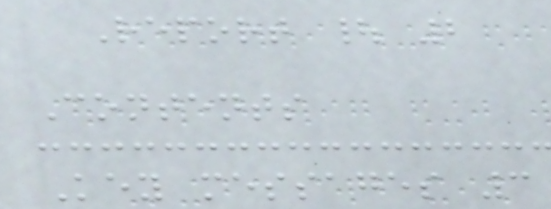Report | 2
Contents
Key messages 3
